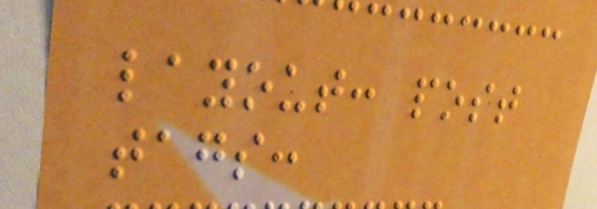layout: post
tags:
